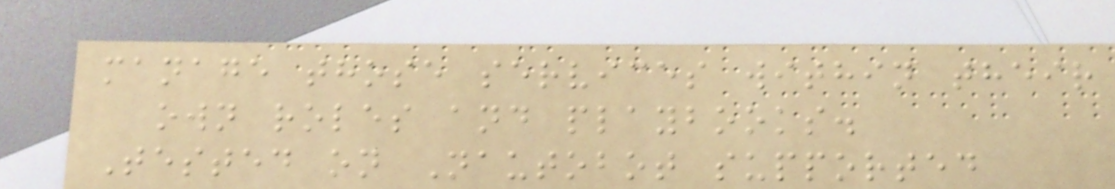manage those services within their
own roles and playbooks.
Tested on Nautobot supported
